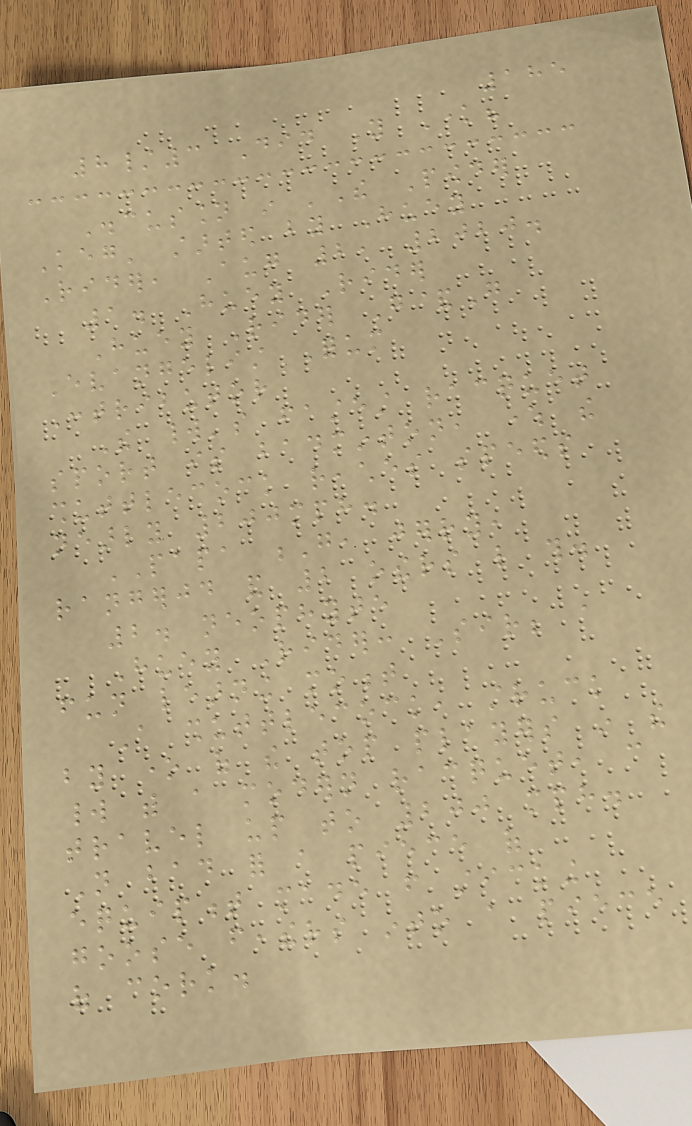185
8/3 Did You Know?
Discussion in 'The Powder
Keg' started by Huey
Rider, Aug 2, 2020.
1. Huey Rider
Huey Rider G&G
Evangelist Forum
Contributor
The world's fastest racquet
sport is badminton, where the
shuttlecock reaches speeds
nearly 200mph.
PAPA G, jerry,
rangerjd and 2 others like this.
2. neophyte
Huey Rider: Sir; a
fun learning moment
A shuttlecock, struck
by one of the top players in the
world with a modern racquet, can
travel up to 200 mph.
Not bad for a piece of
equipment made from sticking
goose feathers into a piece
of cork.
